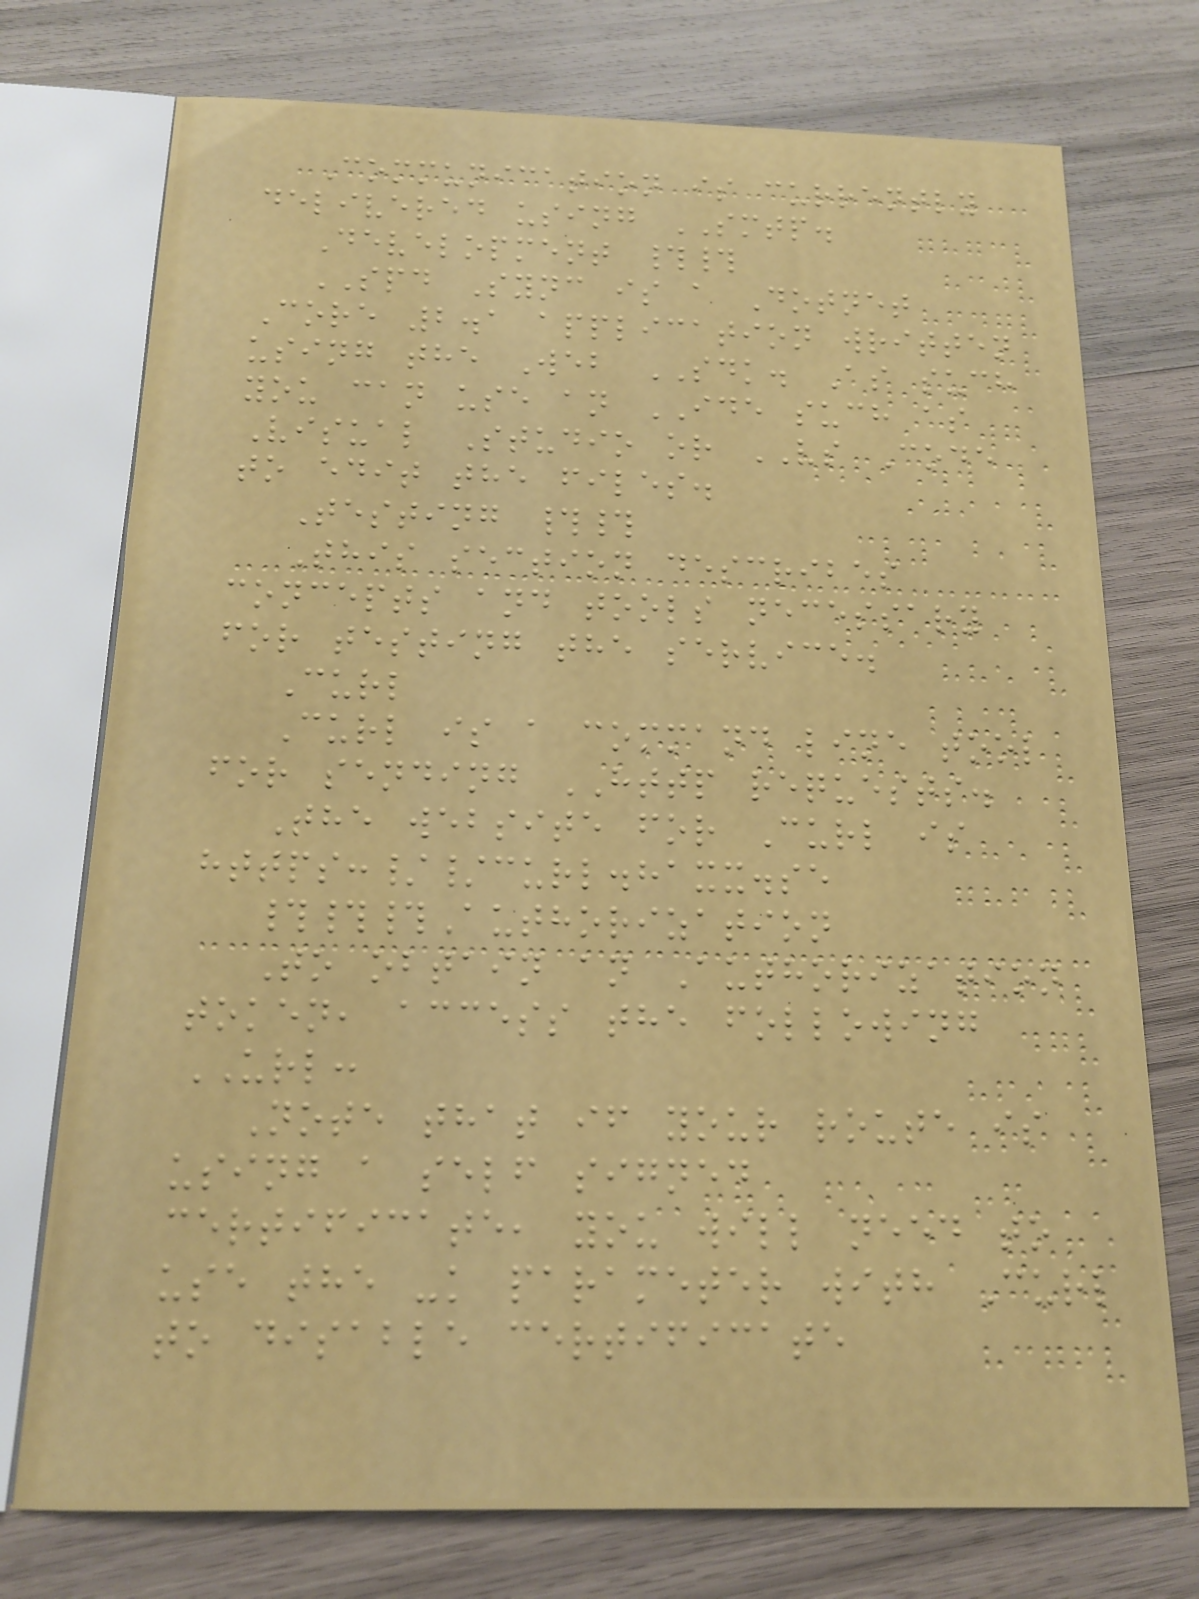Communication is currently
delivered using SMTP.
Development ##
SPD Sync is a Dotnet
Core 2.1 application written
using the Web SDK. As such
you can use an IDE such as
Visual Studio or VS Code
to edit the files.
Testing ##
This section describes
concepts and tools necessary
for testing the service.
Curl
Curl is a command line tool
for sending HTTP requests.
The website for Curl is
https://curl.haxx.se
###Authorization
To obtain an Authorization
token, access the following
URL:
Note that if your route is
using a self signed
certificate, you will need to
use the -k parameter with Curl
to disable certificate
